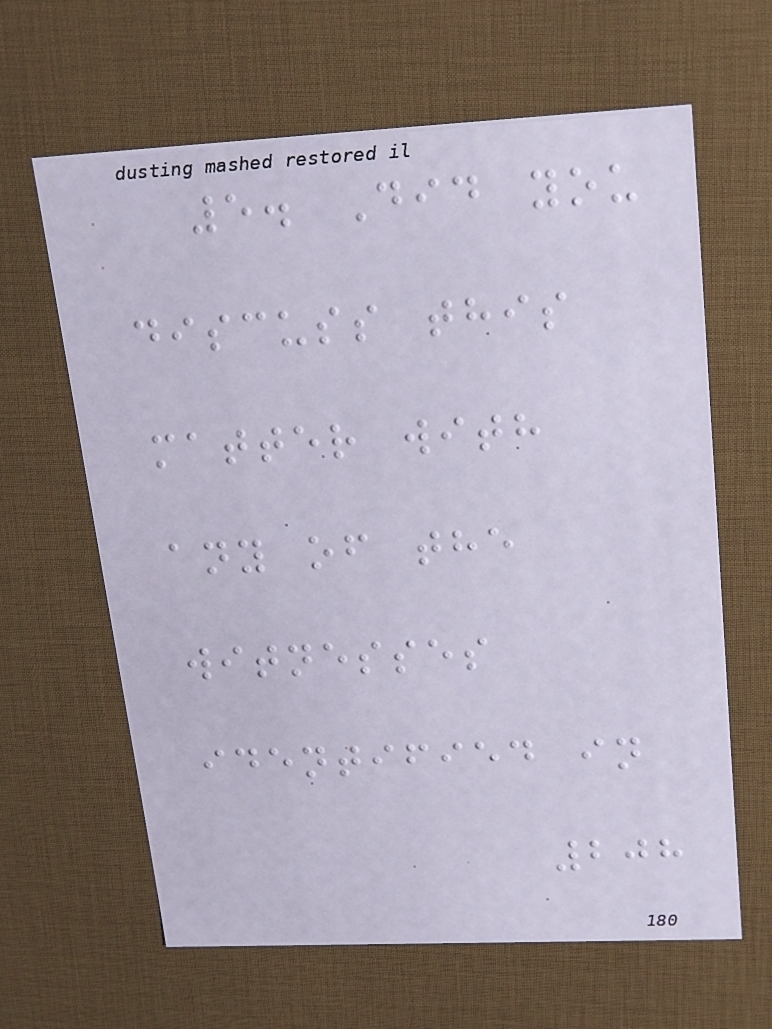5. Did you
discuss this
matter with
any of the
witnesses
identified in
208
